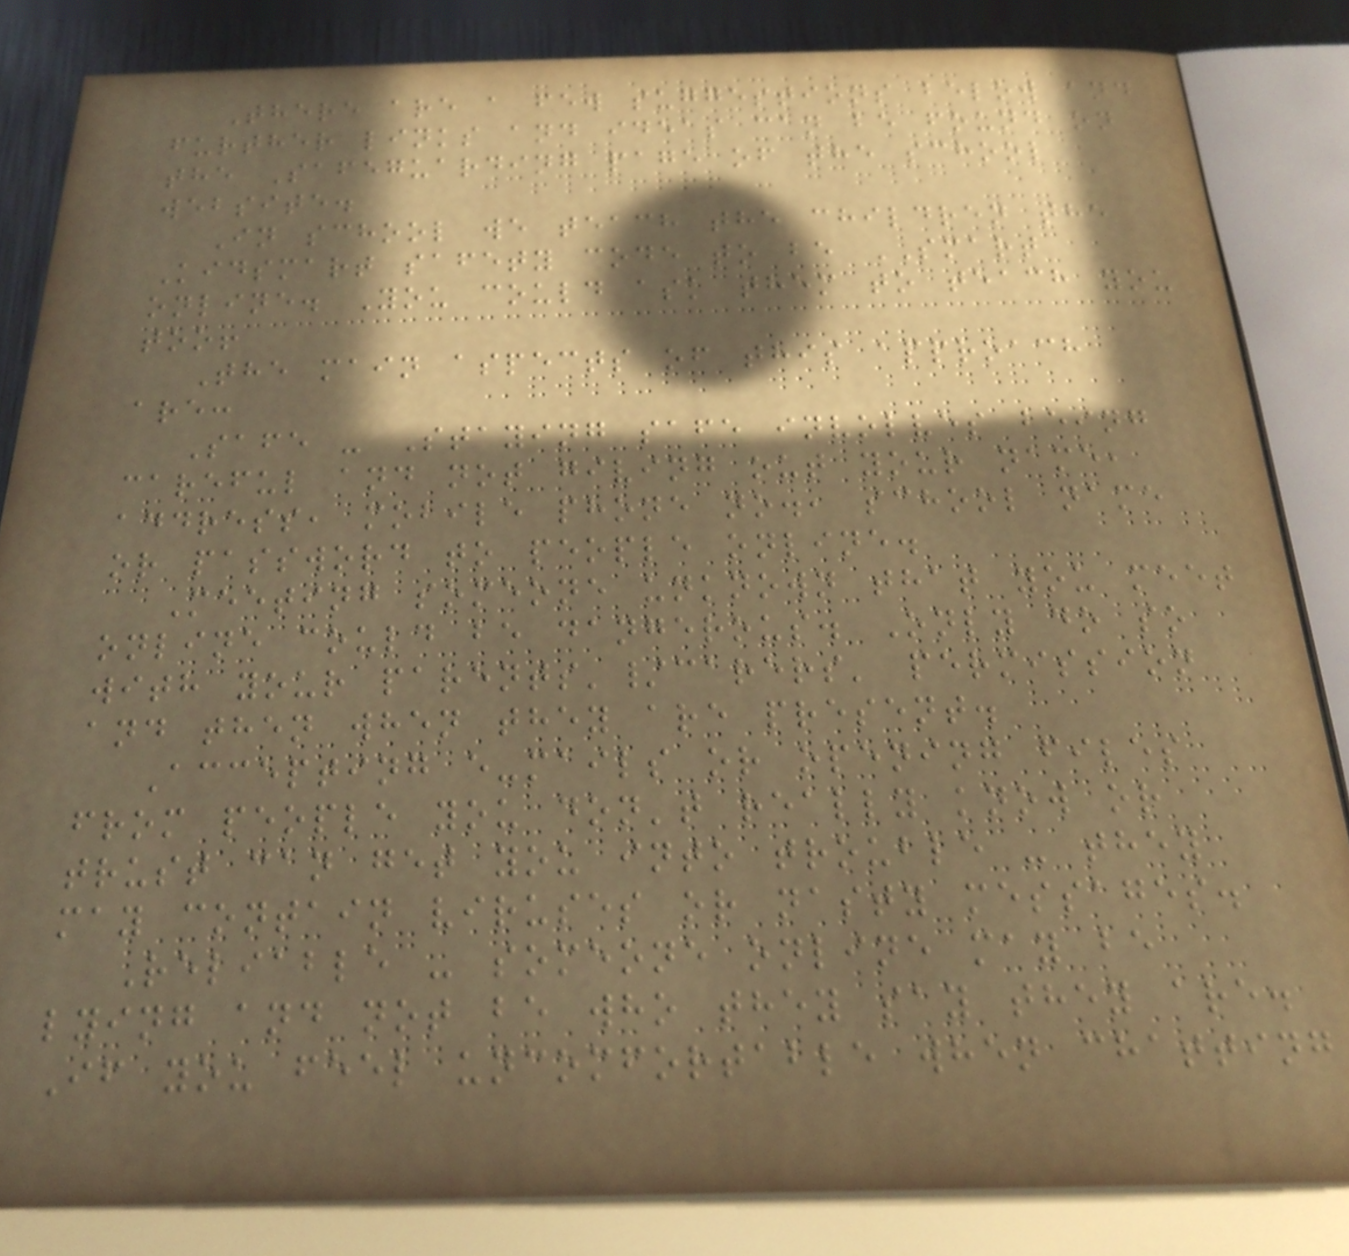There are a few suggestions below and
further links and ideas can be found on
the Safeguarding page of the school
website.
In school we teach the children the
Kidsmart safety code to be SMART
online. You could ask them to teach you
too!
The main aspects of this approach
are:
Safe - Staying safe involves being
careful and not giving out your name,
address, mobile phone no., school name
or password to people online.
Meeting someone unknown that you meet
online could be dangerous. Only do so
with your parents'/carers' permission
and then when they are present.
Accepting e-mails or opening files
from people you don't really know or
trust can get you into trouble - they
may contain viruses or nasty messages.
Reliable - someone online may be
lying and not be who they say they are.
If you feel uncomfortable when chatting
